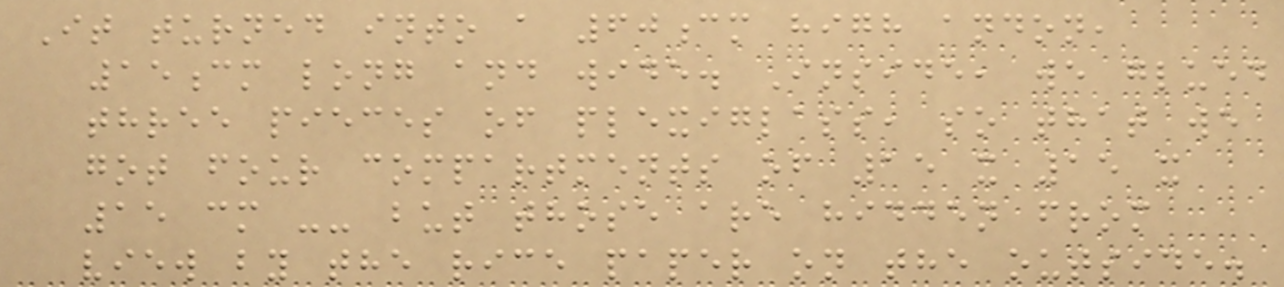It turned into a 60cm high andon,
15cm long and wide. Inside, we glued
three pieces of plexiglass, so that we
got four compartments of 15 x 15 x
15 cm -- but those are hidden from
view by the rice paper on the outside.
